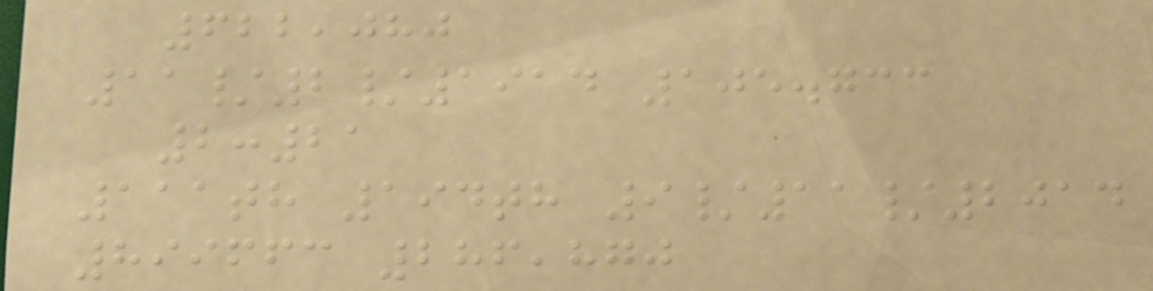622,080
11/2/1914 105.733
2:21
111th 194th 9/11/2014
899663 286,870
